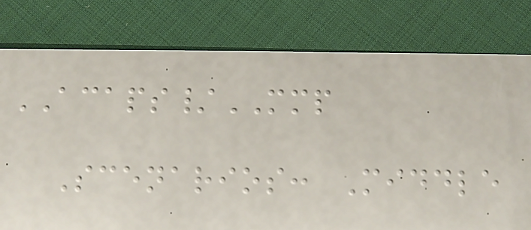ACAPS/MMP
Scenarios: Middle
